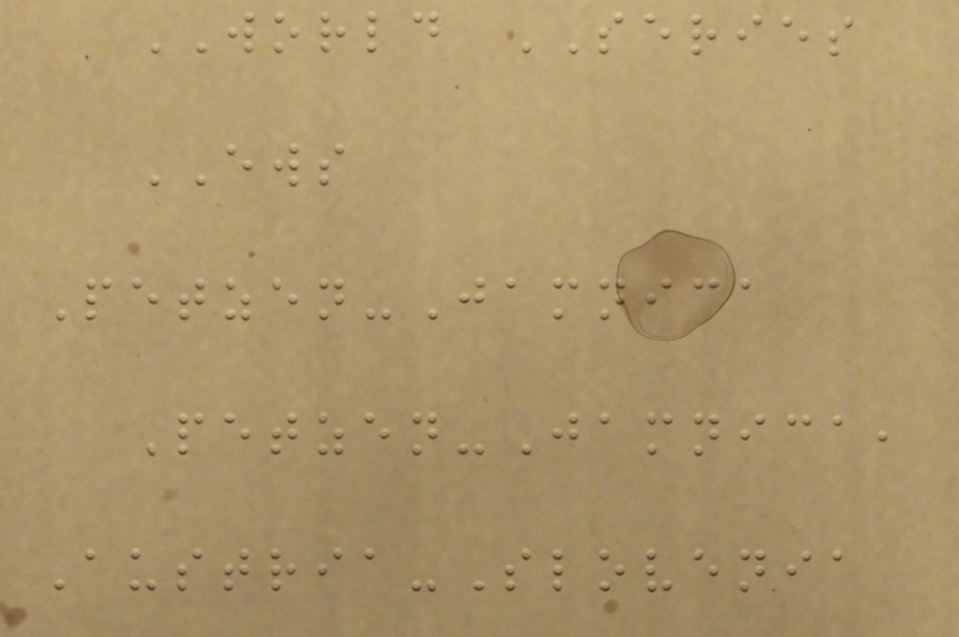WORLD SERIES
EWS
Petzen-Jamnica
Petzen-Jamnica,
Austria-Slovenia
